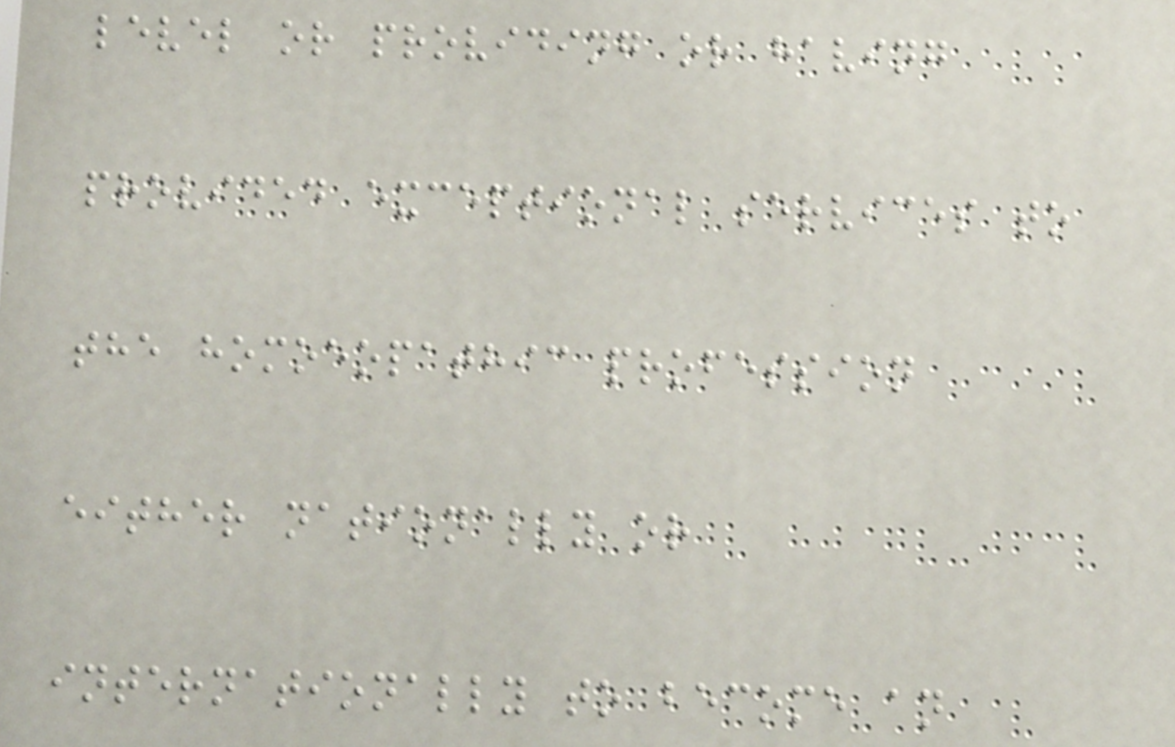level or providing or having
provided exceptional services to
the homoeopathic profession
either nationally or
internationally to become an
